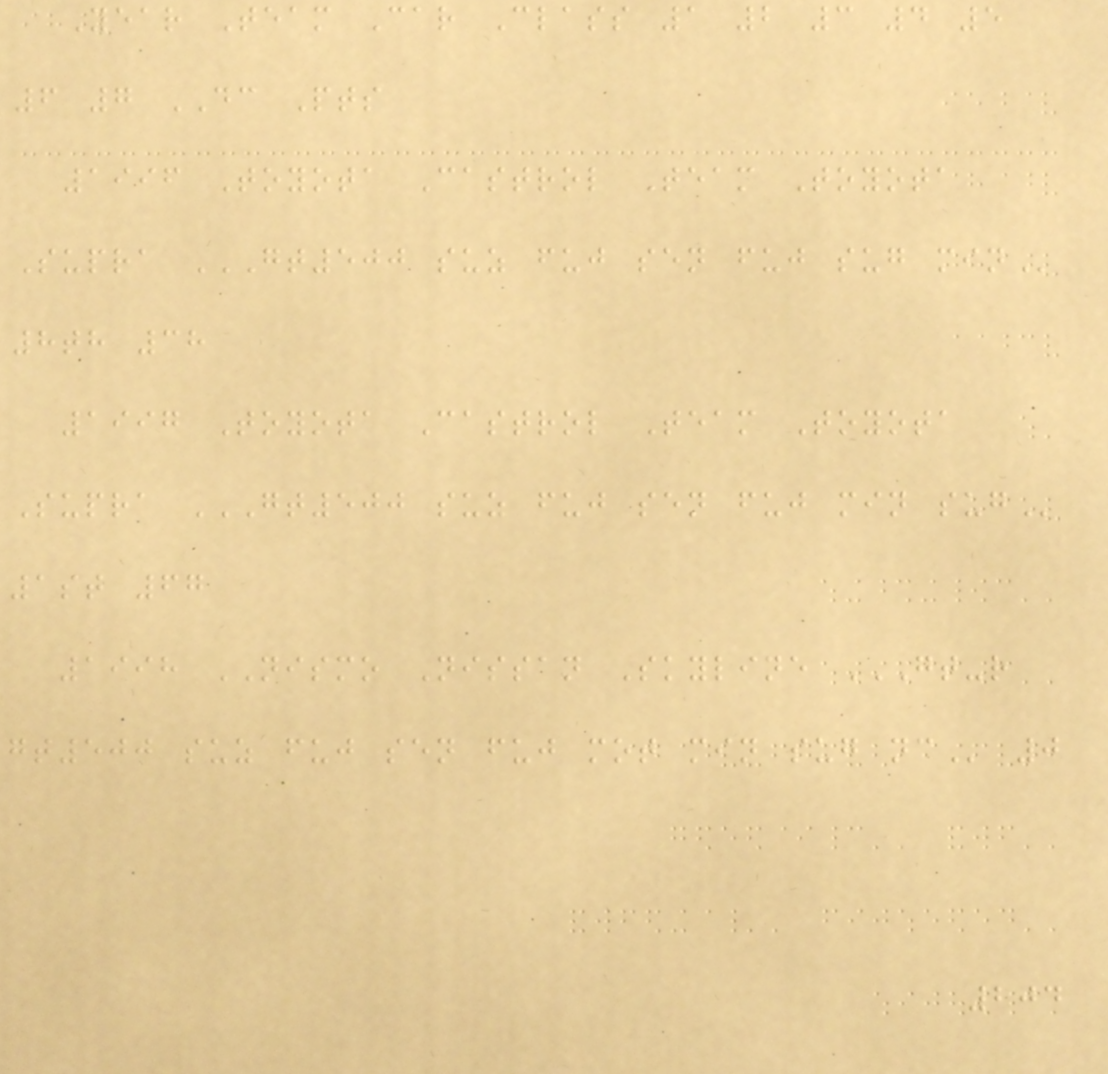Year Team Car Class 1 2 3 4 5
6 7 DC Pts
1996 Toyota Castrol Team Toyota
Supra GT500 SUZ FUJ SEN FUJ SUG MIN
8th 38
1997 Toyota Castrol Team Toyota
Supra GT500 SUZ FUJ SEN FUJ MIN SUG
1st 67
1998 NISMO Nissan Skyline GT-R
GT500 SUZ FUJ SEN FUJ MOT MIN SUG NC 0
204
